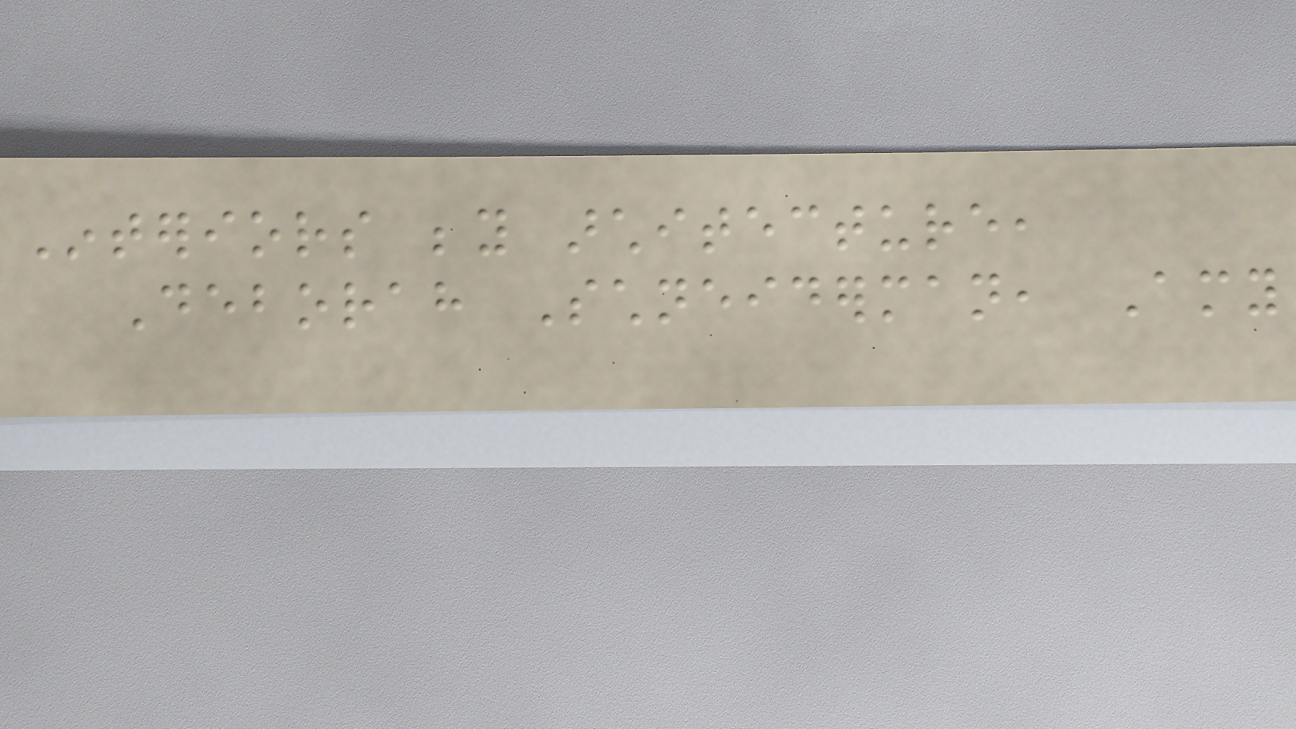Interiors beyond architecture,
Deborah Schneiderman, Amy
